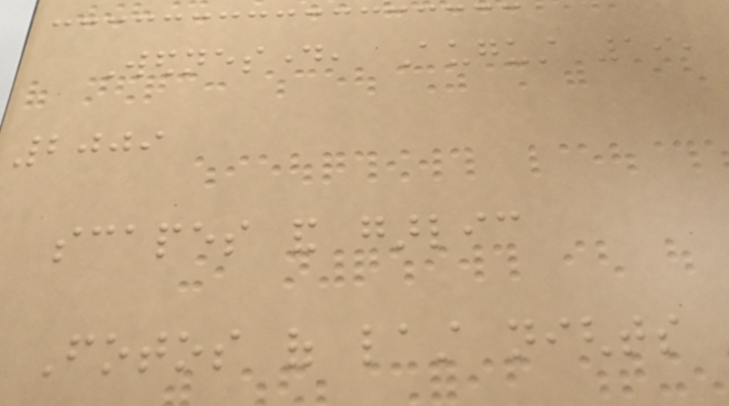Wednesday, August 19,
2009
scapes and garlic
Fotos of last nights
